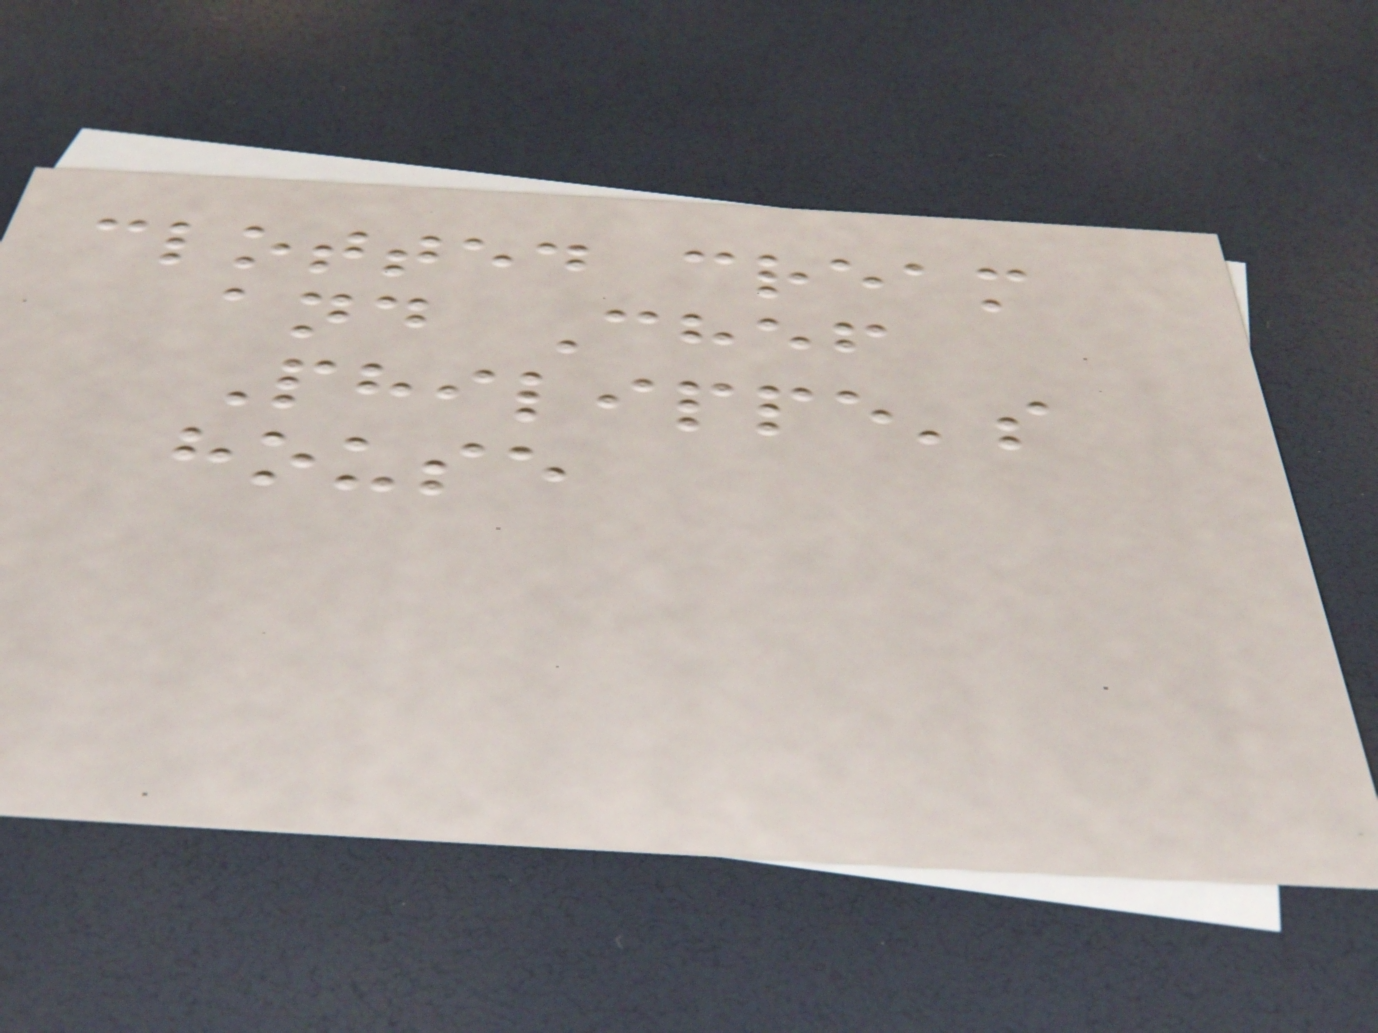clotted cream
and Chef
Philippe's
house
